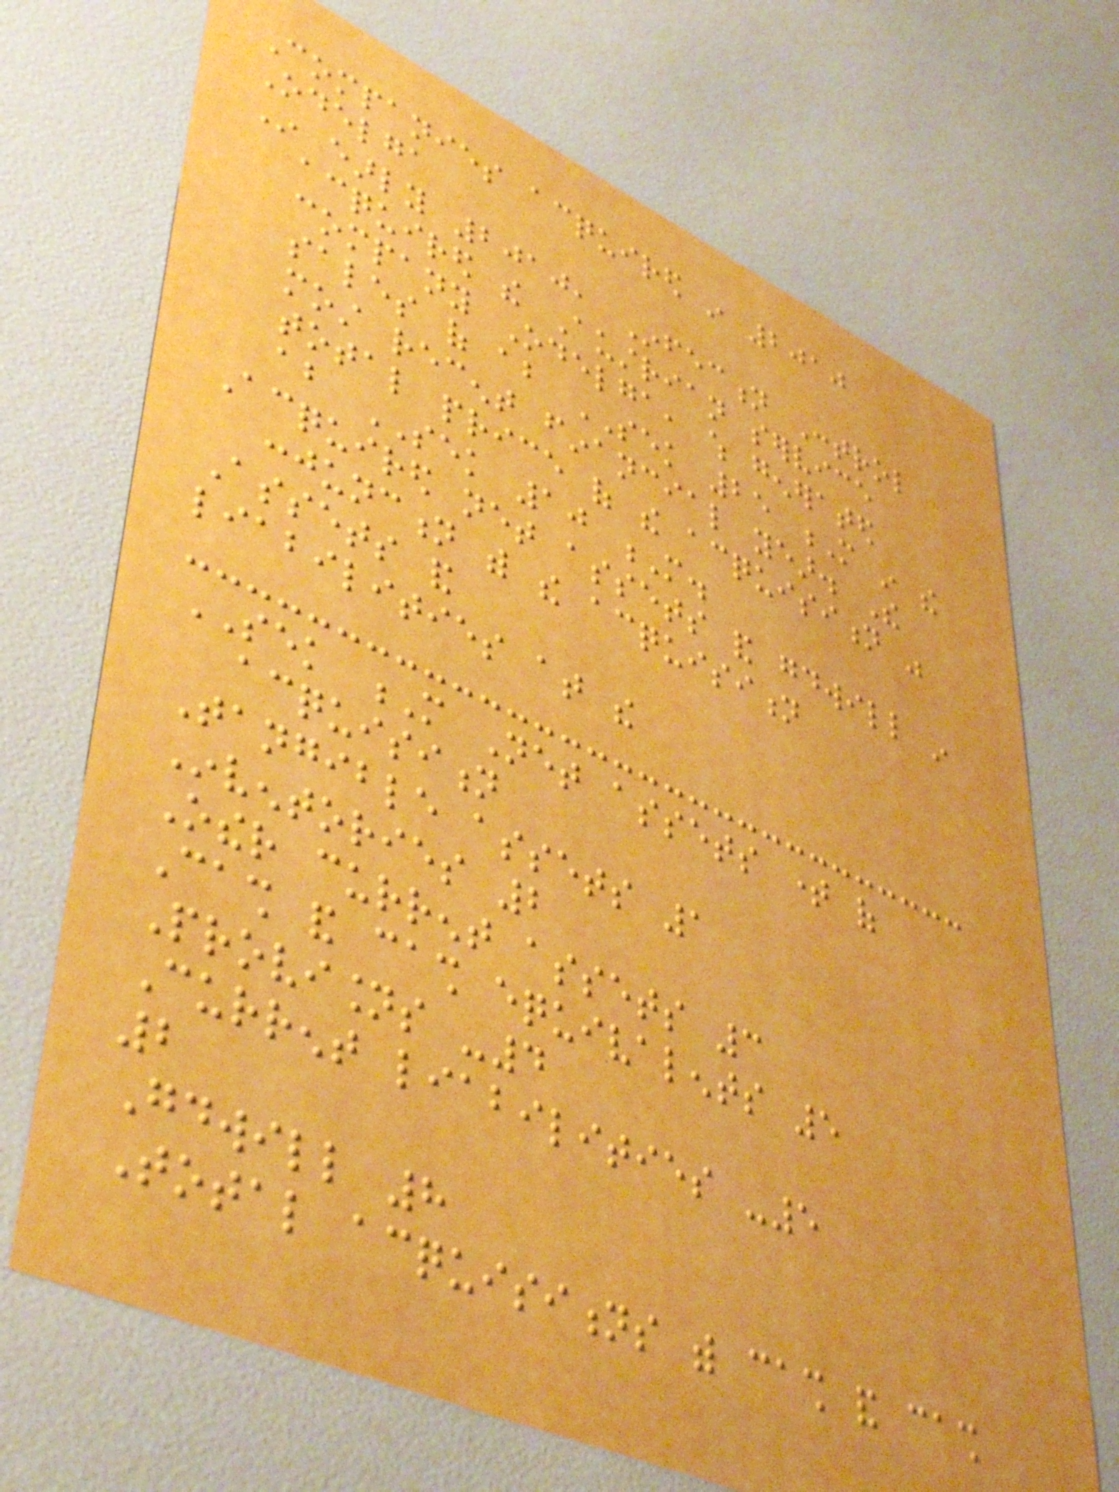Companies acquired in 2010
Odelga
In early 2010, Infection Control
acquired the Austrian service
company Odelga, which generated
sales of about SEK 25 M in the
most recent financial year. The
total price of the acquisition was
about SEK 10 M.
Acquired net assets and goodwill in
conjunction with the acquisition
Assets and
liabilities at the
SEK M Net assets time of
acquisition
Tangible assets 1
Inventories 2
Other current assets 3
Cash and cash equivalents 5
Provisions -4
Current liabilities -5
2
Goodwill 8
Total acquisitions with cash and cash
